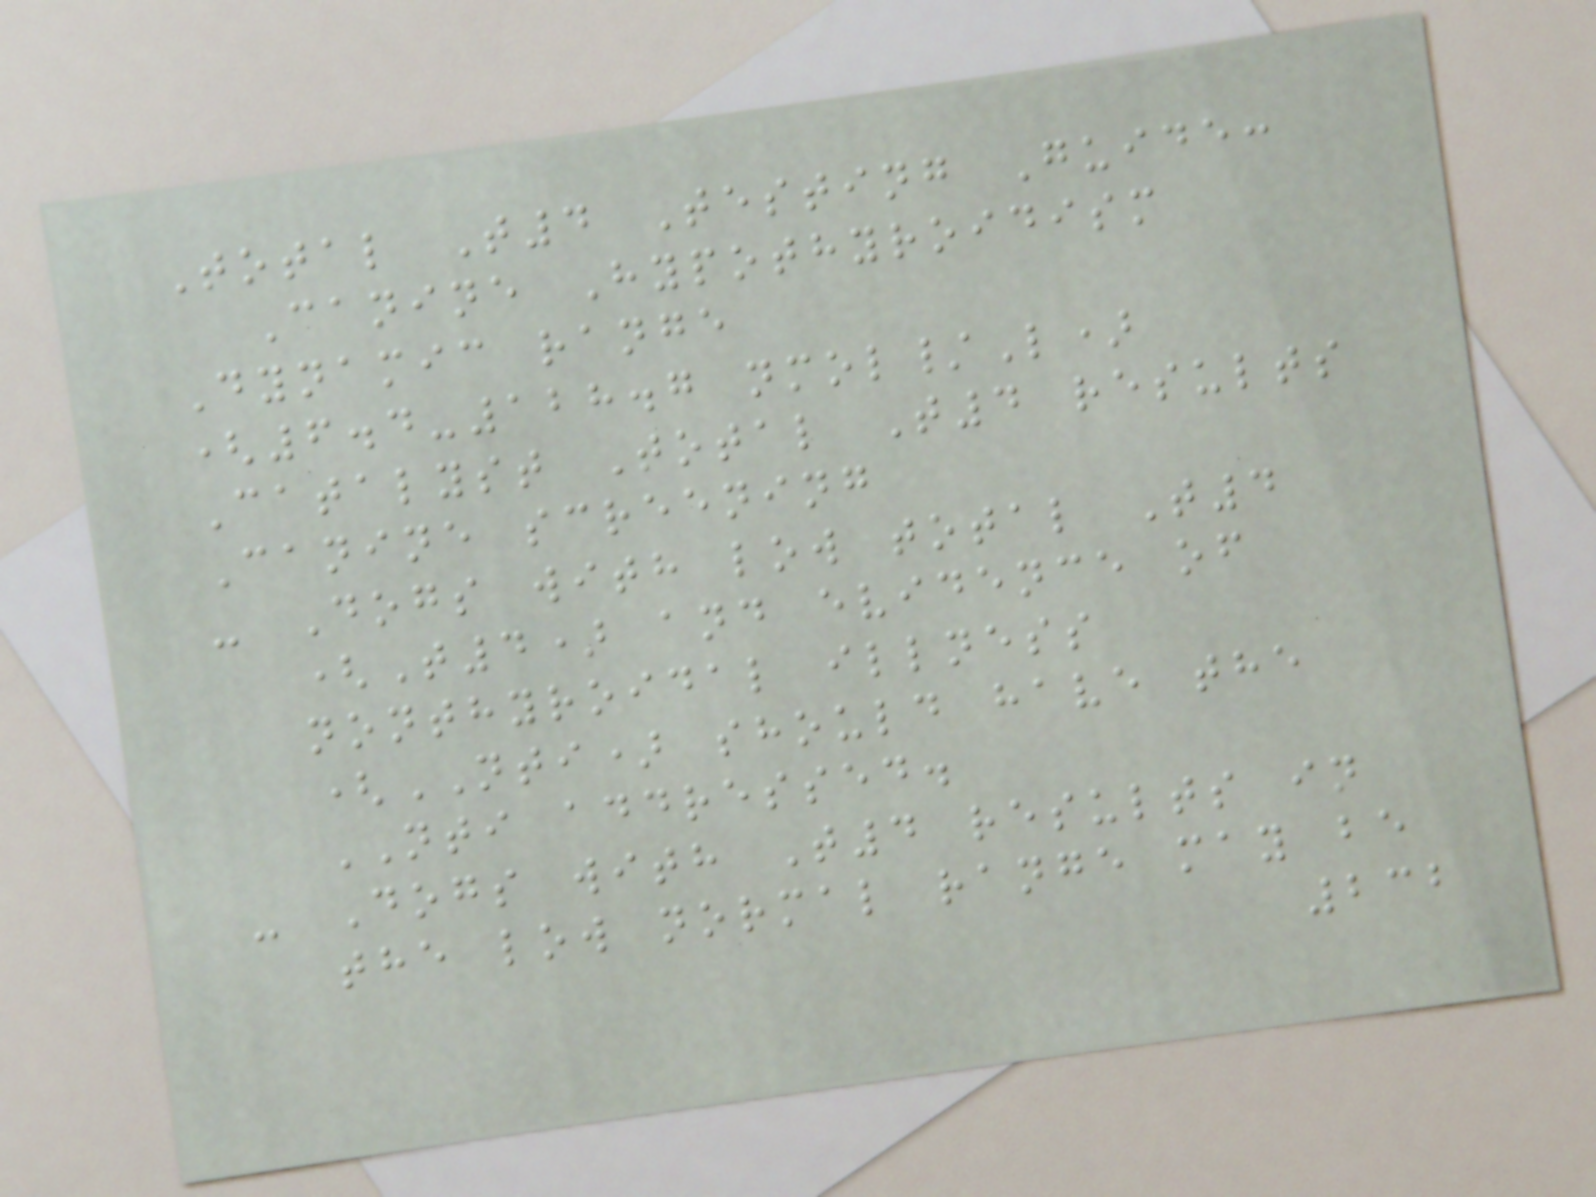Total T4 Testing Guide:
Canine Hypothyroidism
Dynamic range
(6.4-128.7 nmol/L)
Catalyst Total T4 results
Canine screening
- Dogs with low total T4
(T4) and evidence of
nonthyroidal illness
(NTI) should have the
NTI addressed.
- Dogs with T4 results in
the low normal range may be
232
